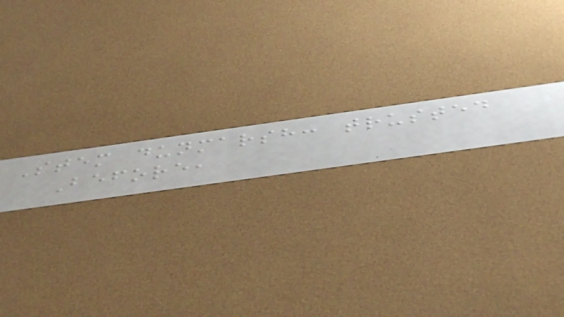Stem dunmarsh: trusted
Before,
